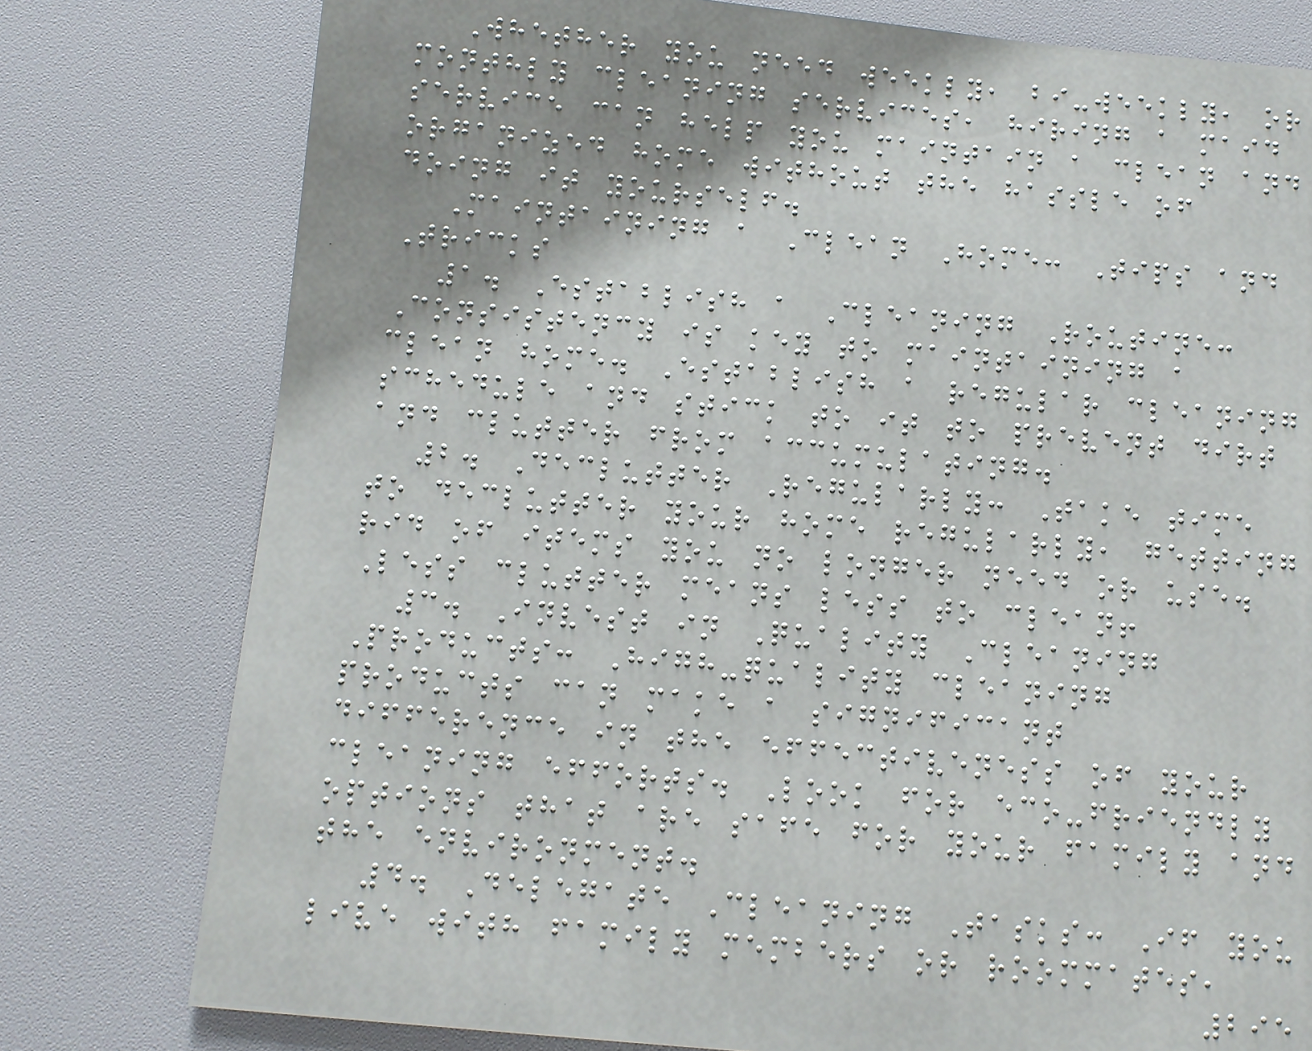Whether you need weekly, bi-weekly, or
monthly cleaning services, hiring a maid
service can help you maintain a clean and
organized home without the hassle of
doing it yourself.
Maintaining a Clean Home: Tips and
Tricks
1. Establish a Cleaning Routine:
Consistency is key to maintaining a
clean home. Establish a regular cleaning
schedule and stick to it to prevent dirt
and clutter from accumulating.
2. Declutter Regularly: Take time
to declutter your home regularly, getting
rid of items you no longer need or use.
Less clutter means less to clean!
3. Invest in Quality Cleaning
Products: High-quality cleaning
products can make a significant
difference in the effectiveness of your
cleaning efforts. Look for eco-friendly
options that are safe for your family and
the environment.
4. Delegate Cleaning Tasks: If you
live with family members or roommates,
295
